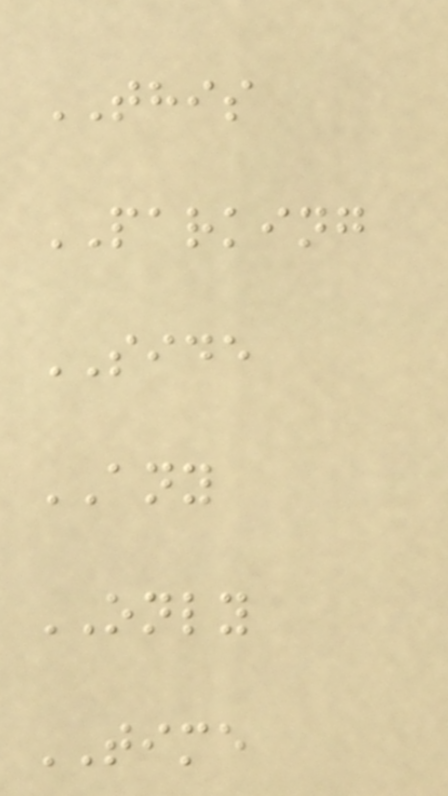THIS
PARKING
SIDE
ANY
ONLY
TIME
